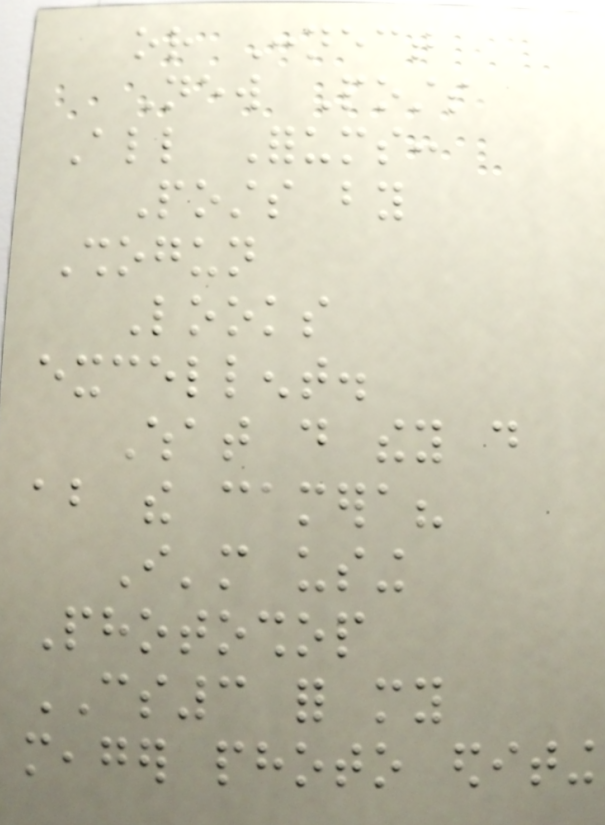or Connect
New Posts
All Forums:
Posts by
Shogun
Looks
excellent.
What do they do
about the camera?
I'm using
Photoshop
CS3 for my
meager photo editing
